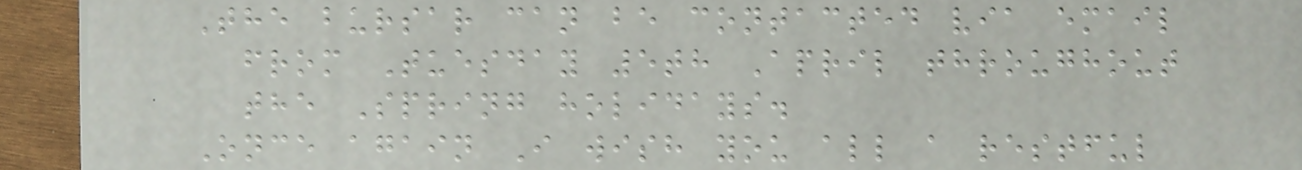The bursar can be contacted via email
from Tuesday 5th April throughout
the Spring holidays.
Once again I wish you all a restful
